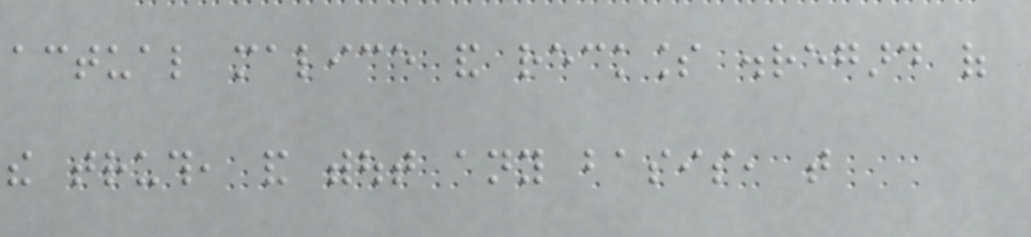actual malice and reckless disregard of
the truth, and without any basis, that
